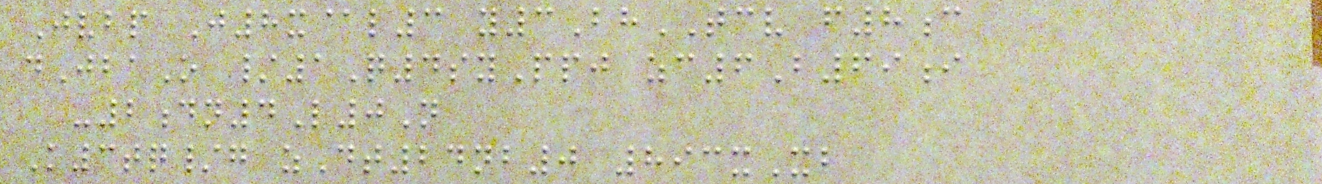Jvbp J8x@l3 y3BhTCV f8c
dJbaO /1Q4syPpj zc6B69i
-2dn4L0N
K3tq/g zDt24nb0 893xXb
